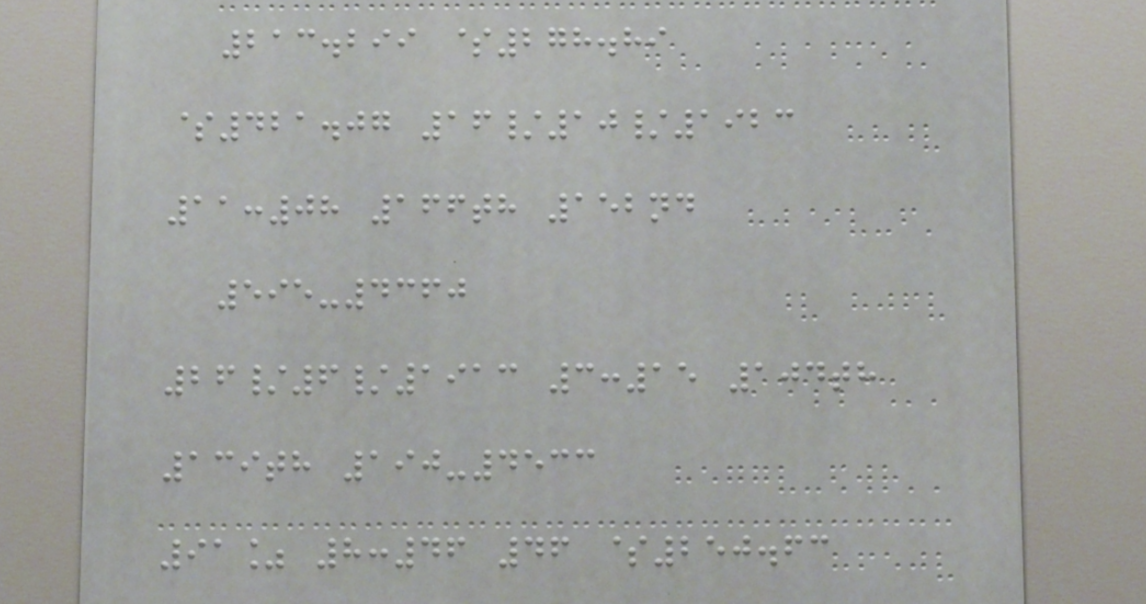213.299 $278.89
$421.07 16/10/1923
11:08 166th 152nd
595-4360
26/6/1913 3:15 104th
139th 190-4533
91% 8:46 46 $250.63
